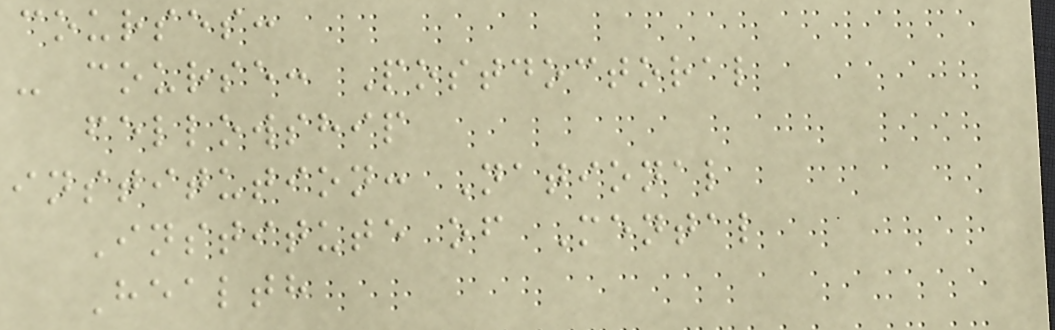courses:
- course: Postdoctoral
fellowship
institution: National
Institute of Mental
Health
